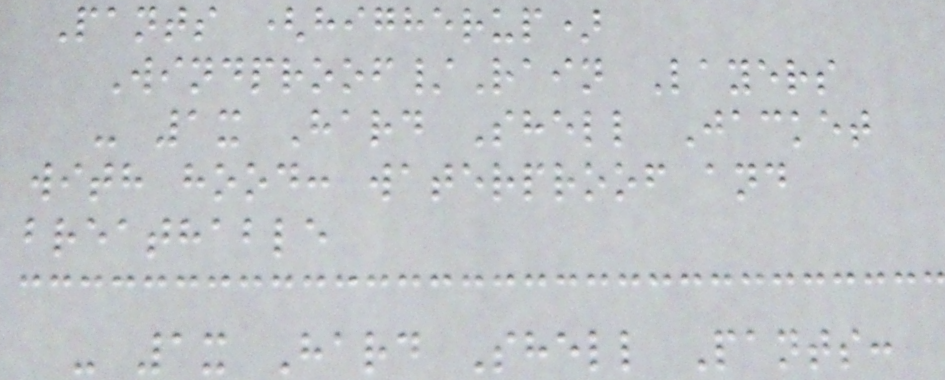Pants (higherup)
Windproof/Rain Layers
- 1x Hard Shell Jacket
with hood: waterproof and
breathable
- 1x Hard Shell Pants:
